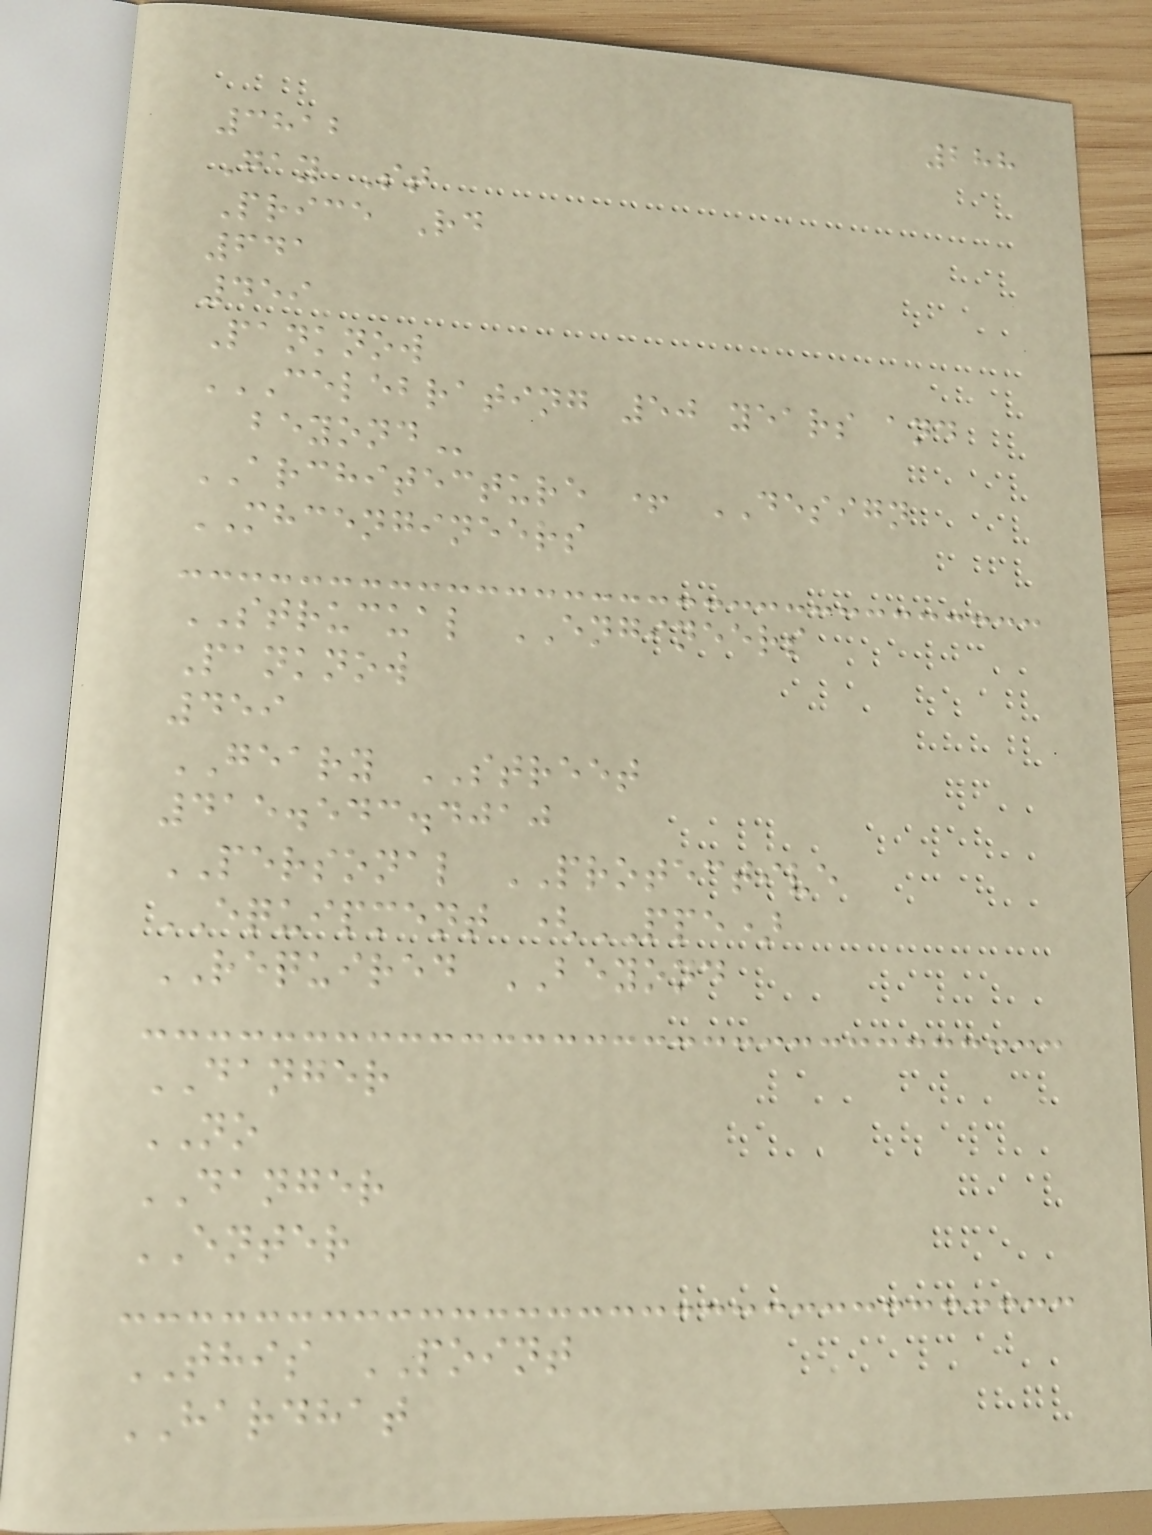288
3812
Gay St
Price Rd
641
459
Panknow
CELEBRATING 50 YEARS AND
BEYOND
ARCHITECTURE + DESIGN
MHCENGINEERS
STRUCUAL ENGINEERS
Panknow
459
GEARY STREET
415.543.4010
PERSONAL PROTECTIVE
EQUIPMENT (PPE)
REQUIRED BEYOND
DANGER
NO
DANGER
ENTER
THIS POINT
HARDHAT
